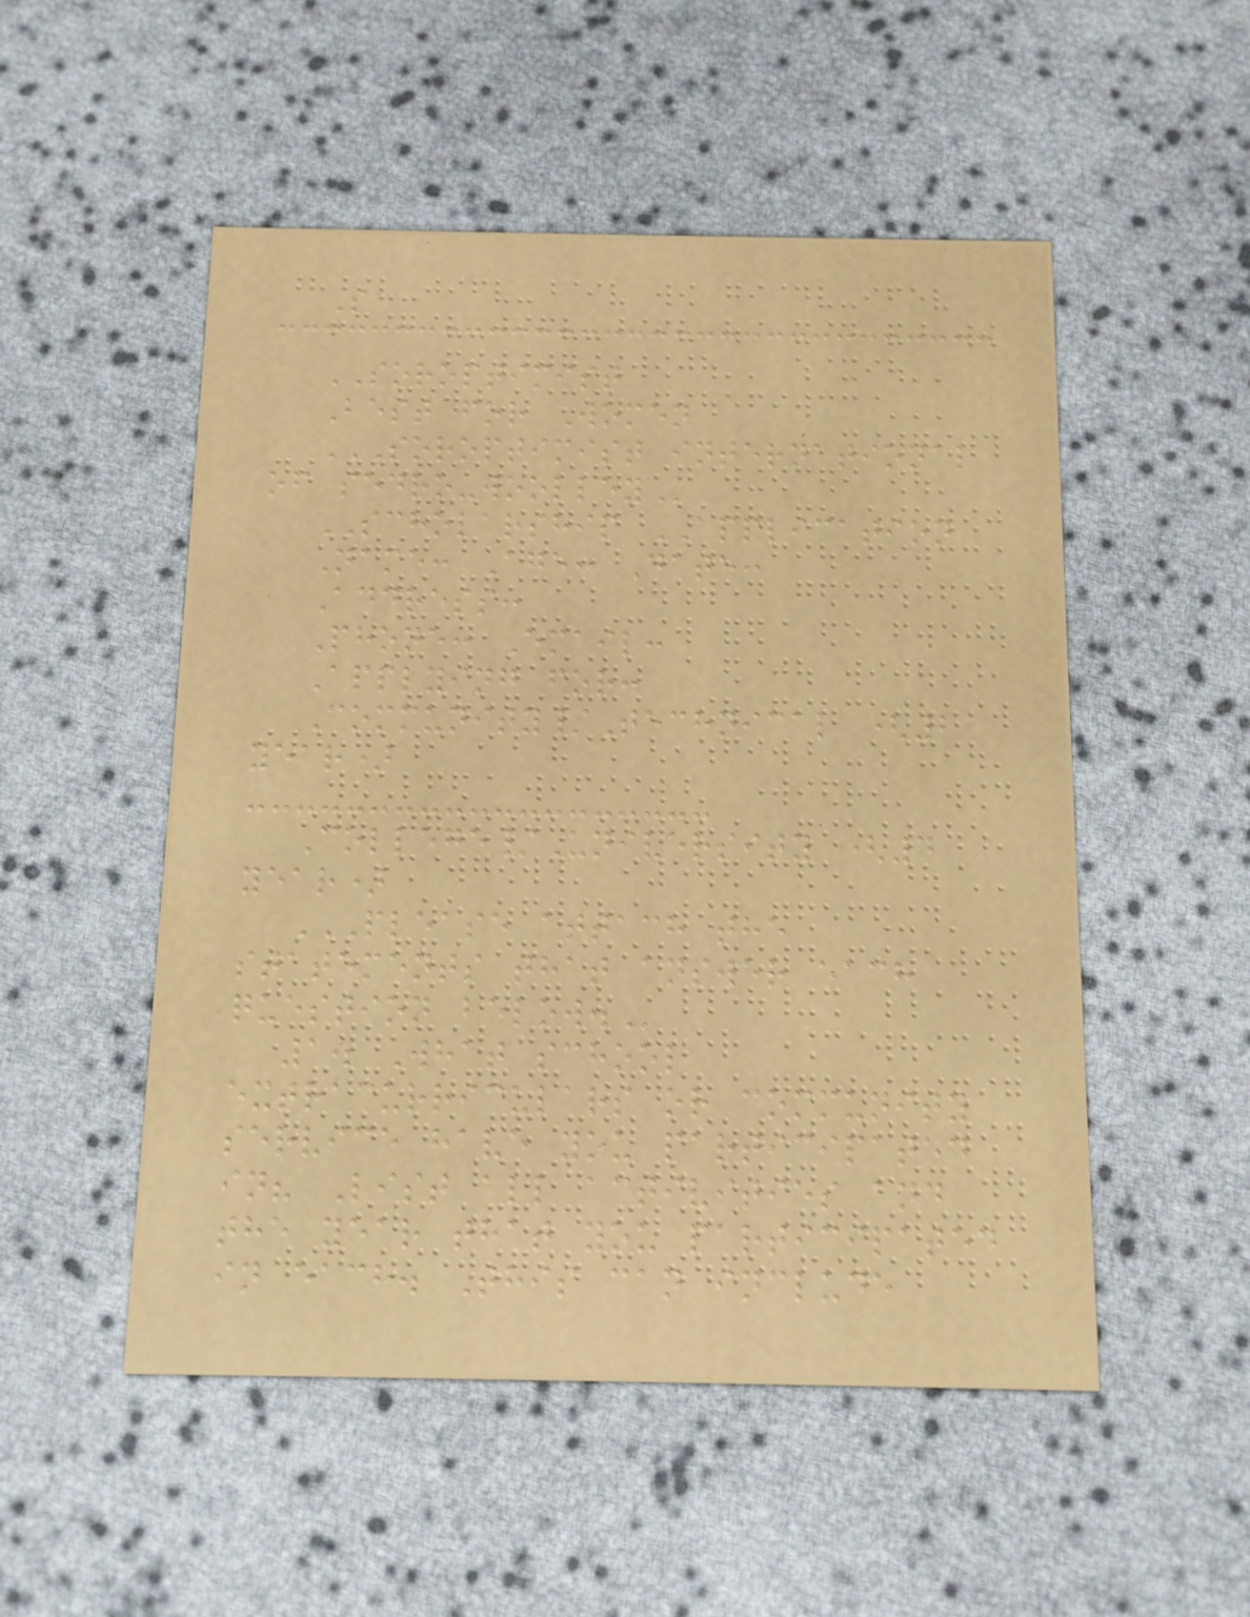S
SOROPTIMIST
Best for Women
SOROPTIMIST INTERNATIONAL
OF SEDRO-WOOLLEY
SCHOLARSHIP APPLICATION
Name: Age: Date:
Address:
Phone: Email:
Applying for:
Community/Technical (2
year)
College/University (4
year)
PLEASE ATTACH THE
STATEMENTS THAT ANSWER EACH
QUESTION BELOW.
1. What school
extracurriculars or community
service have you participated
in? List all activities and
the year that you participated
in each. This can include
